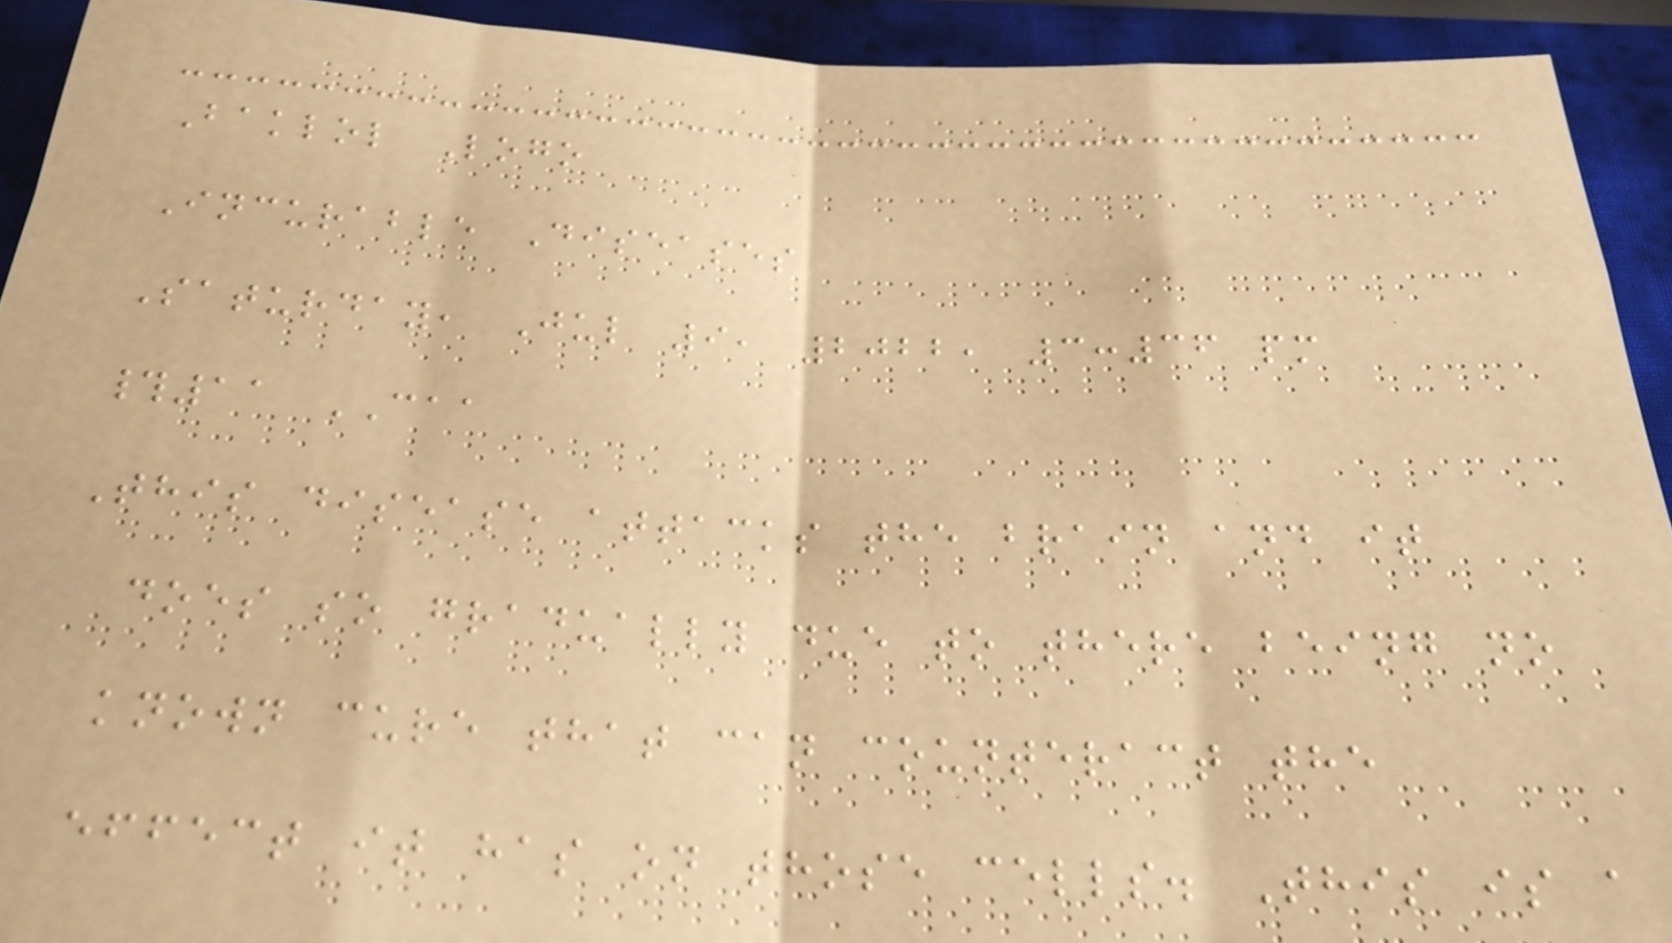Baklol Logo
Incurable Diseases
Saturday, Jul 9, 2022, 3:36 pm
#11 CAA
This disease attacks the brain and it
does so gradually due to there being no
known cure that can counteract the
effect it has on those cells. This is a
